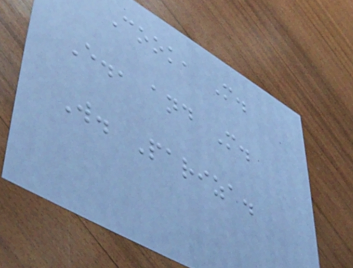Cook, M.
E., and M.
W. Pariza.
